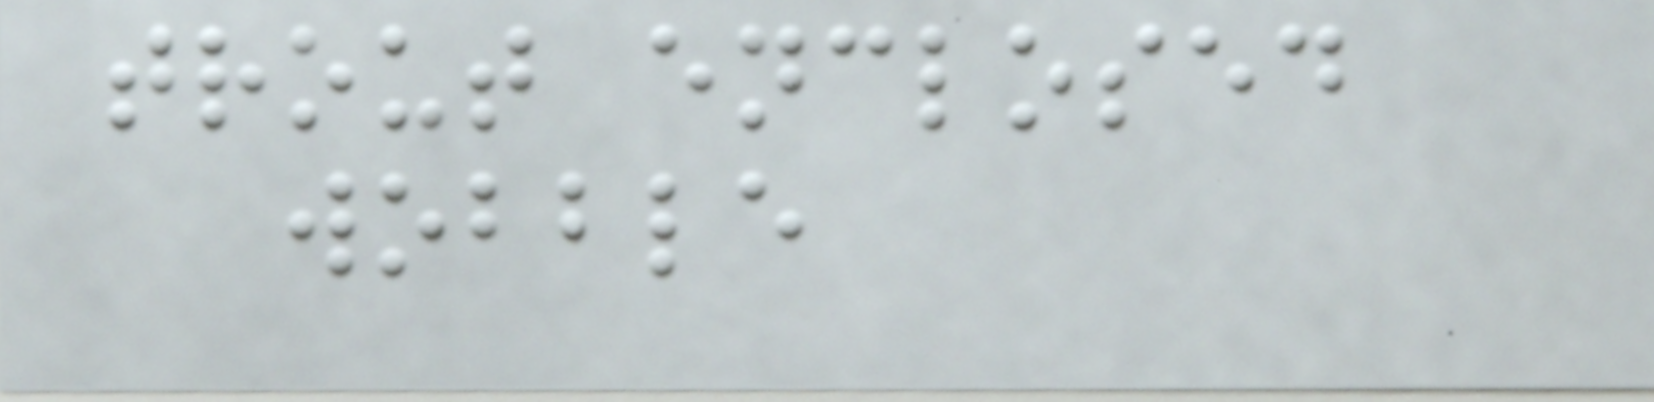trout enclosed
wobble
